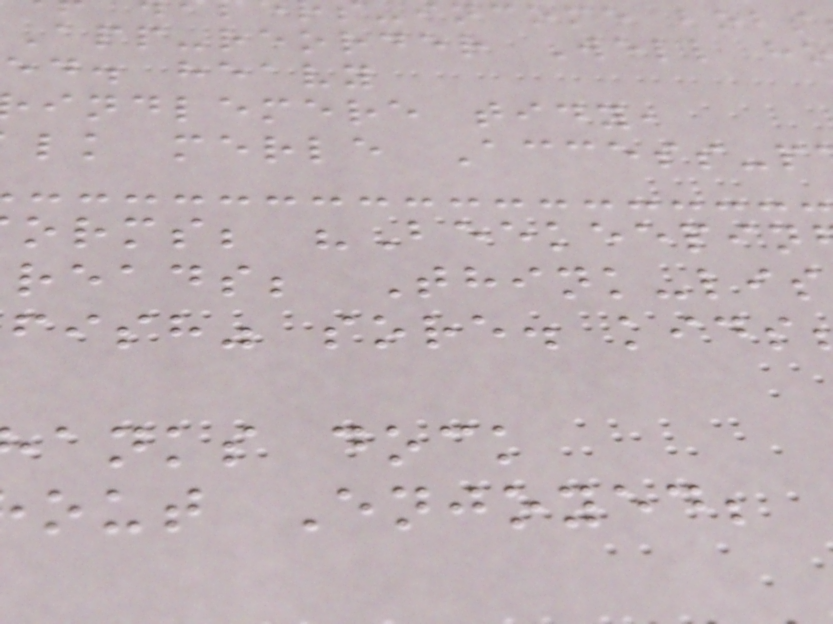ncome bobs
app-reorder Well h
ed. heavy
indlemere tidy,
lk merle Access-p
orms; "Beekeepin
reads; Think-lis
fish" sore. kids
anks dock
out Enjoyed;
